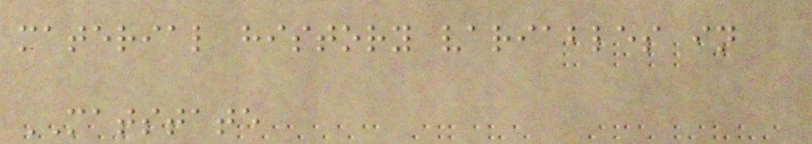material history variables in
MATSTATE
